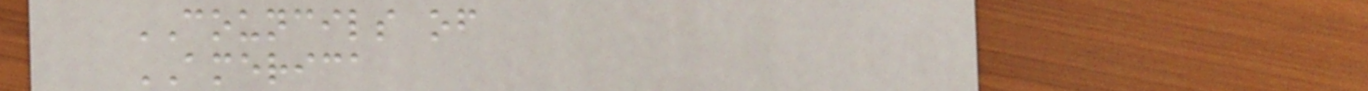COUNCILS of
AMERICA
